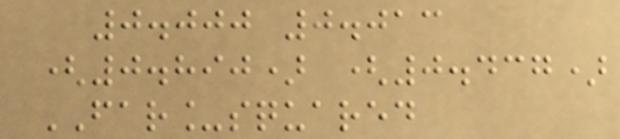0.000 0.013
(0.890) (0.437)
FAR_squared
